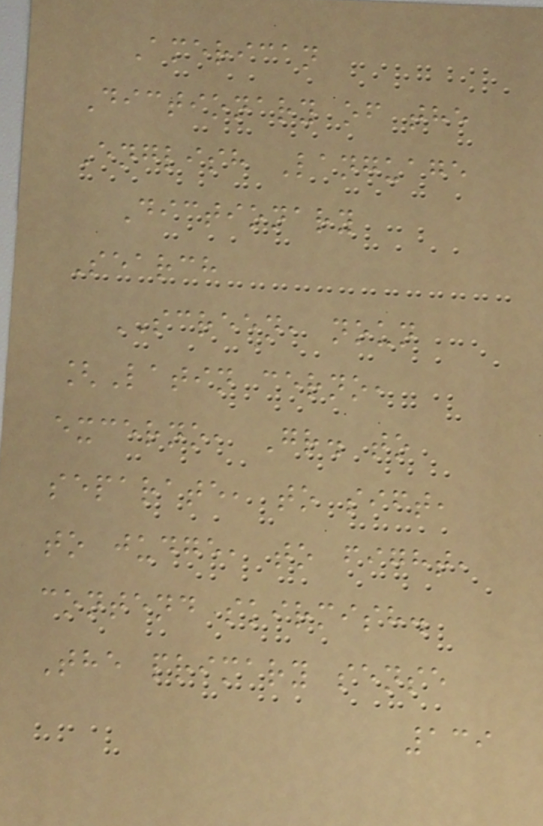American
Dictionary of the
English Language
Dictionary
Search
SCREEN, noun
[Latin cerno,
excerno, Gr. to
separate, to sift,
to judge, to fight,
contend skirmish.
The primary sense
139
